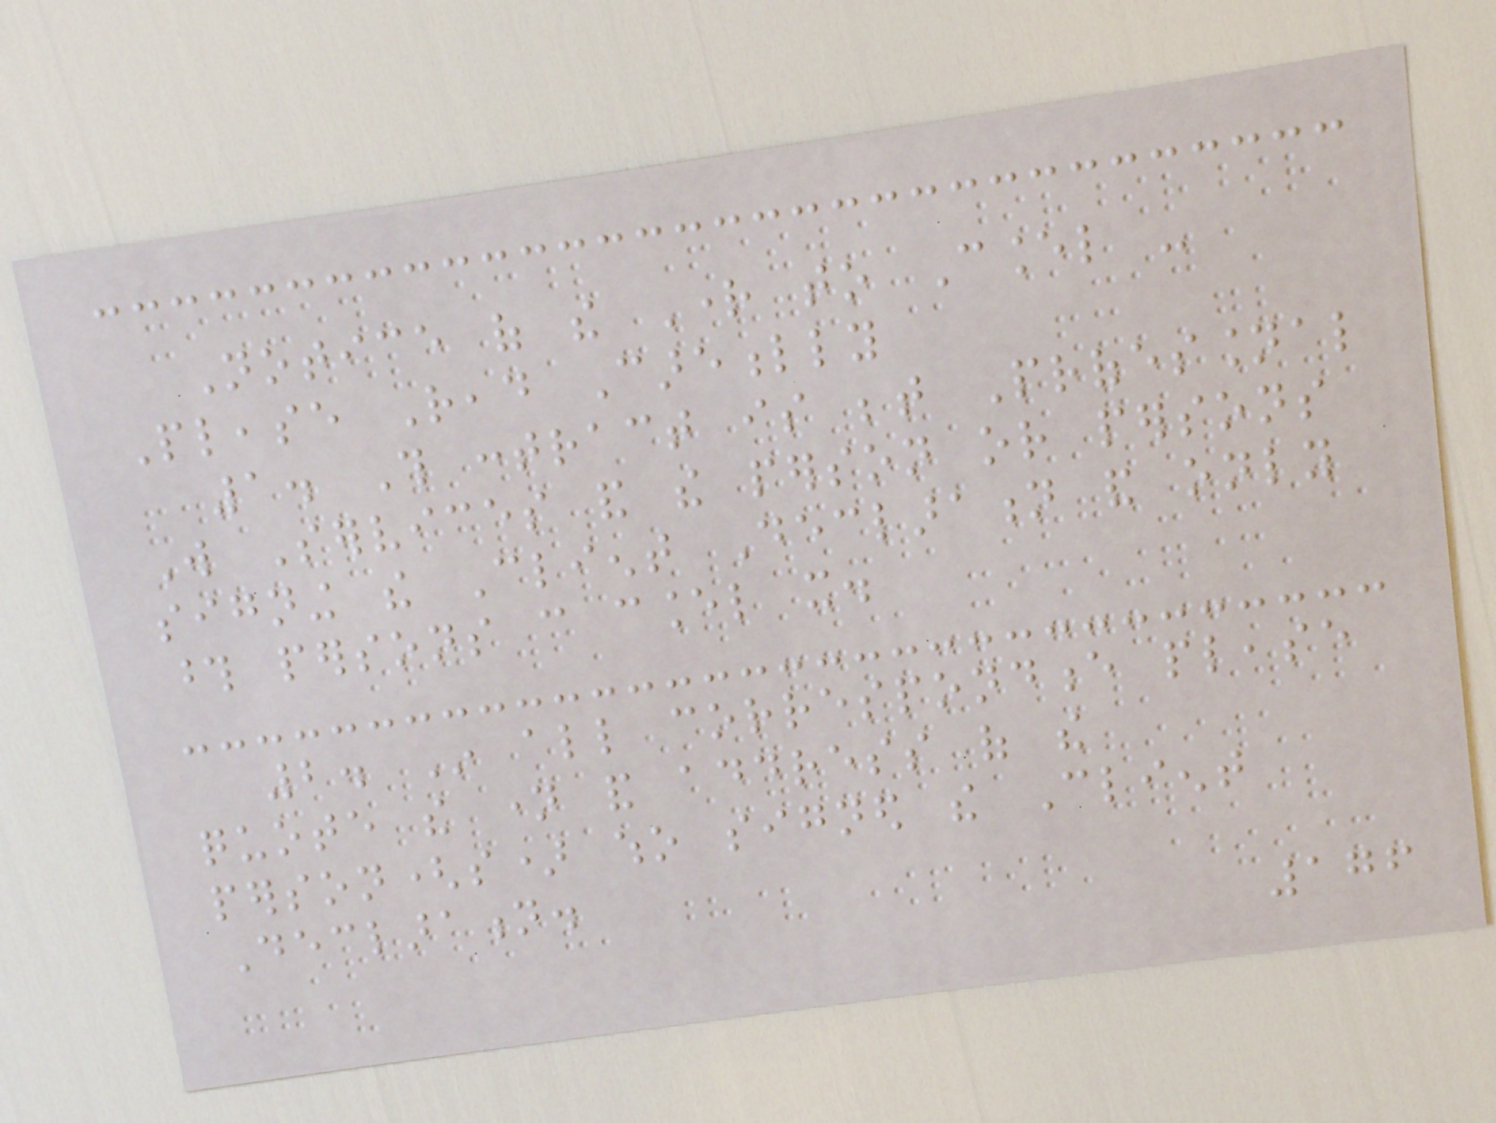Notice of the Right to Cancel -
Please Read Carefully
1. This contract is between Professional
Will Services and the person or persons
signing the Client Declaration and only
those persons can cancel it.
2. In all correspondence please
quote the name and address of the
person(s) who signed the Client
Declaration.
176
